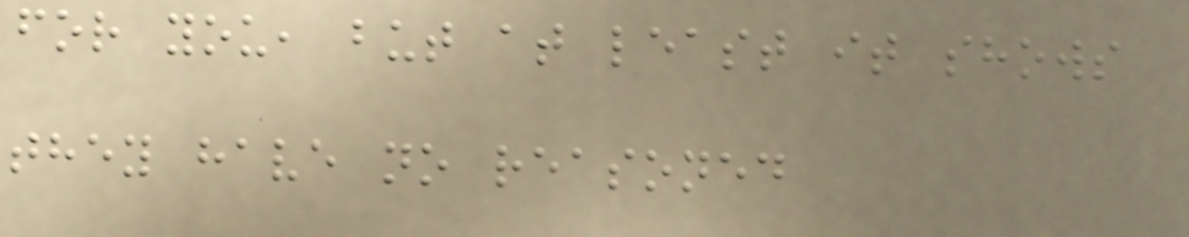for you, but at least it shows
they have no reasoned
